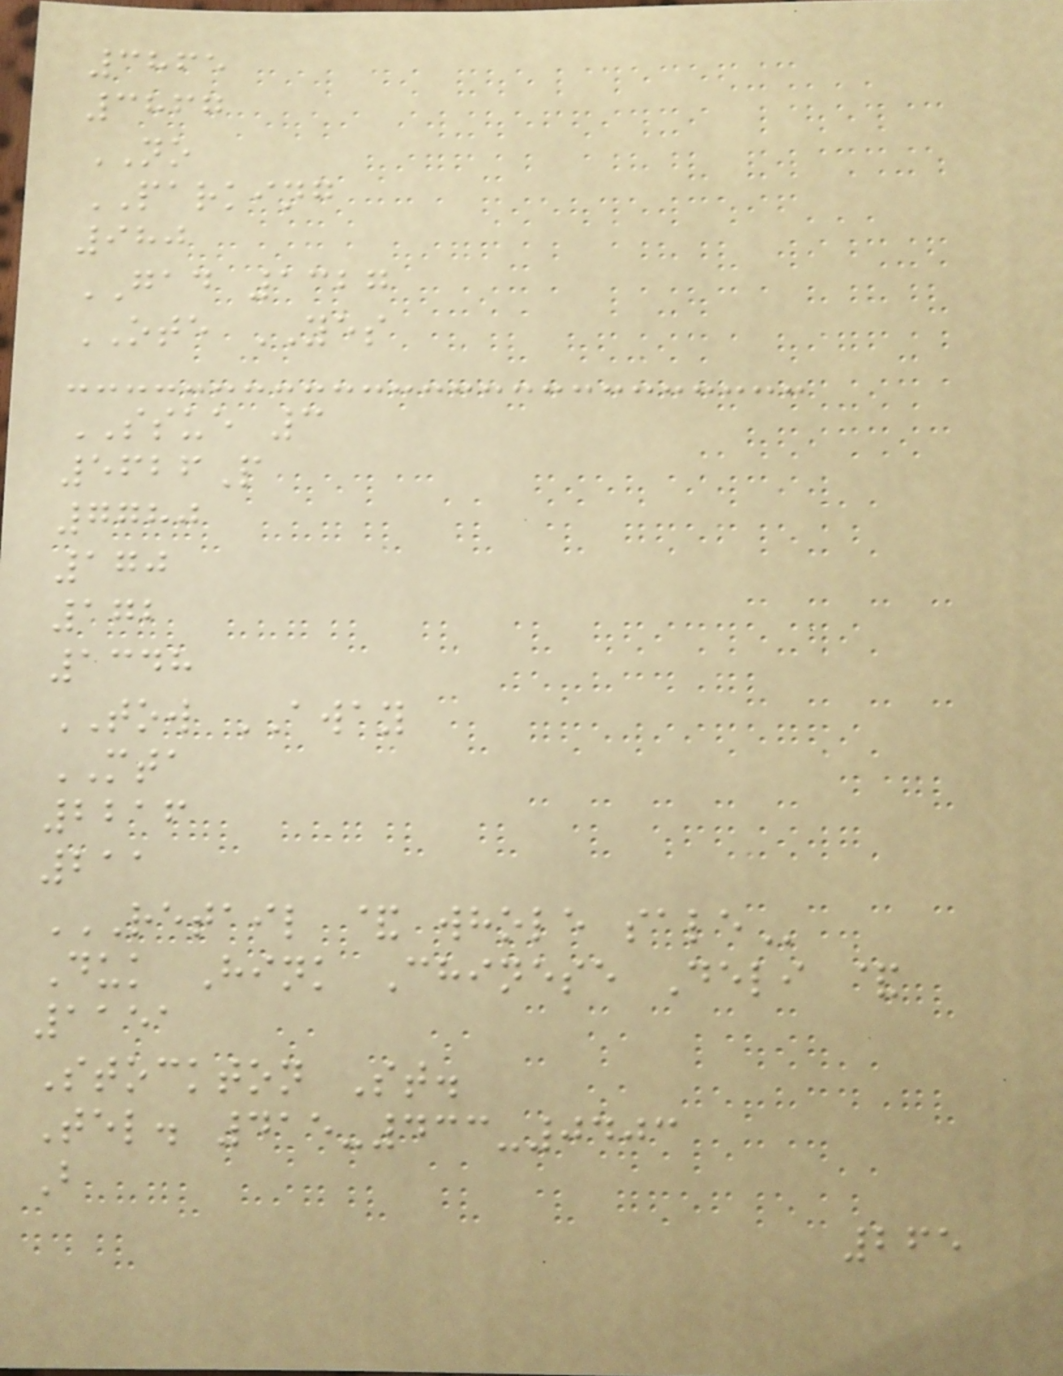3865
3867
NO
PARKING
980
GAD 1327
OTE YES
SSUE 3
5626P
7780
170
172
1348
TOW AWAY
MTA
2216
211
RETAIL & WHOLE SALE
Duk Hink Chinese Deli &
1151
Stockton St.
Tel. 415-433-0403
B
265
